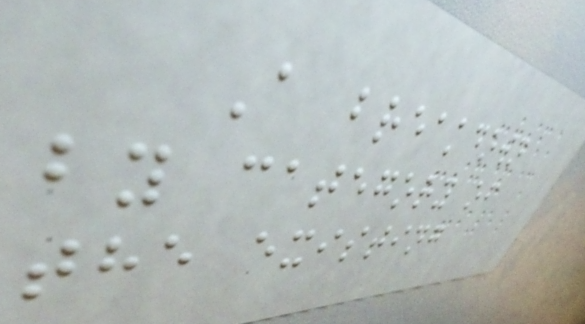A breakdown
by category of
the existing
